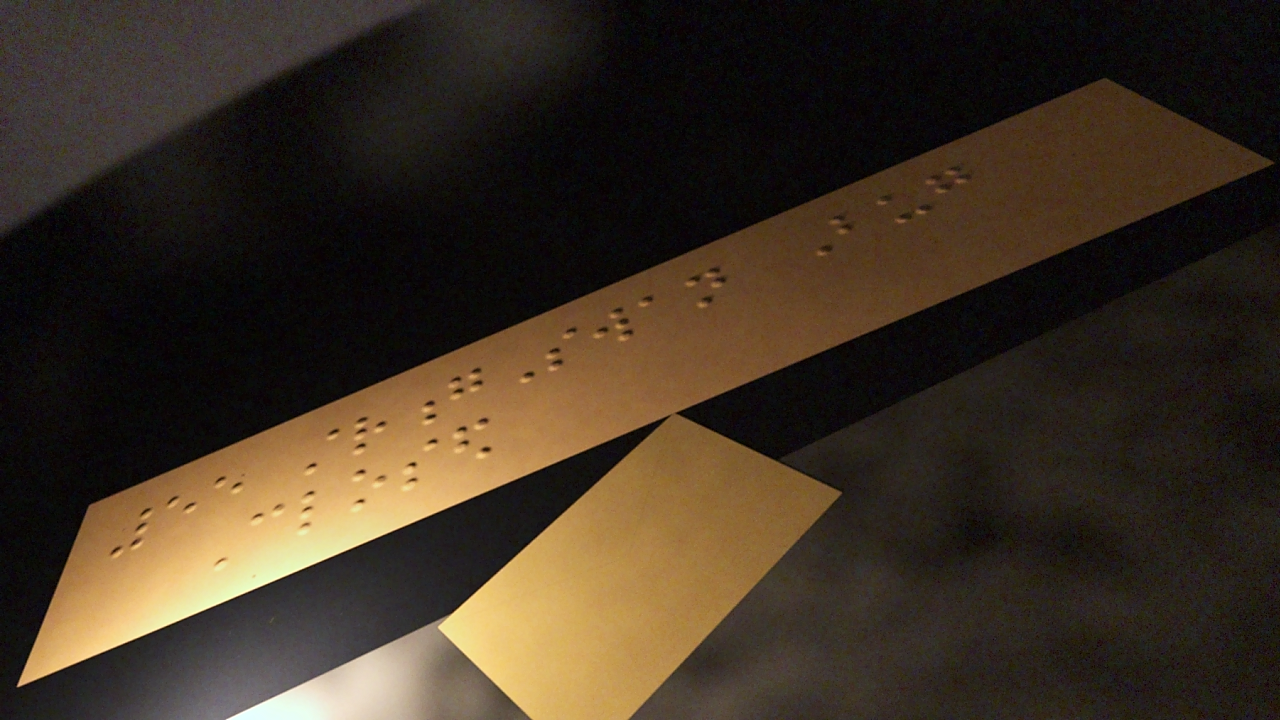55 strongSwan Bug
Closed
